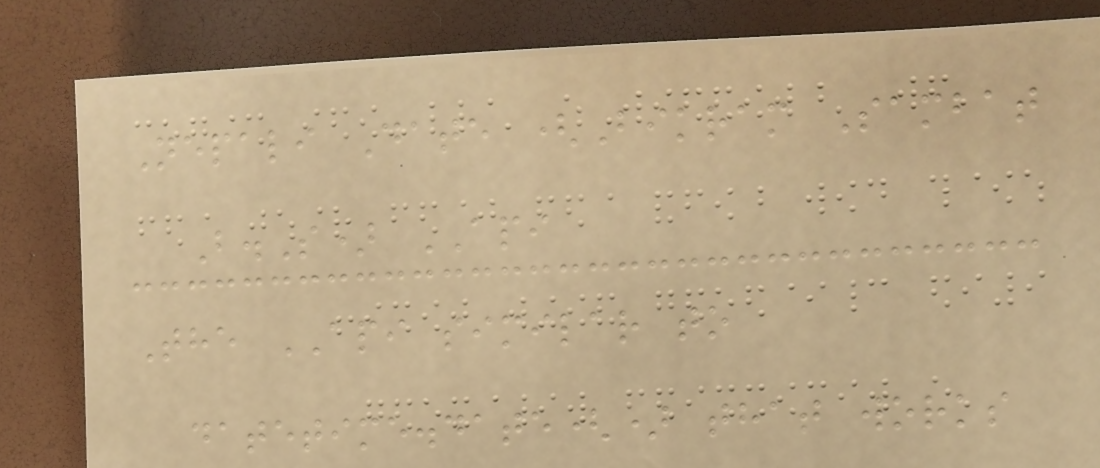Nepali Date (Bikram Sambat
B.S) API
The API similar to
datetime.date() that works
